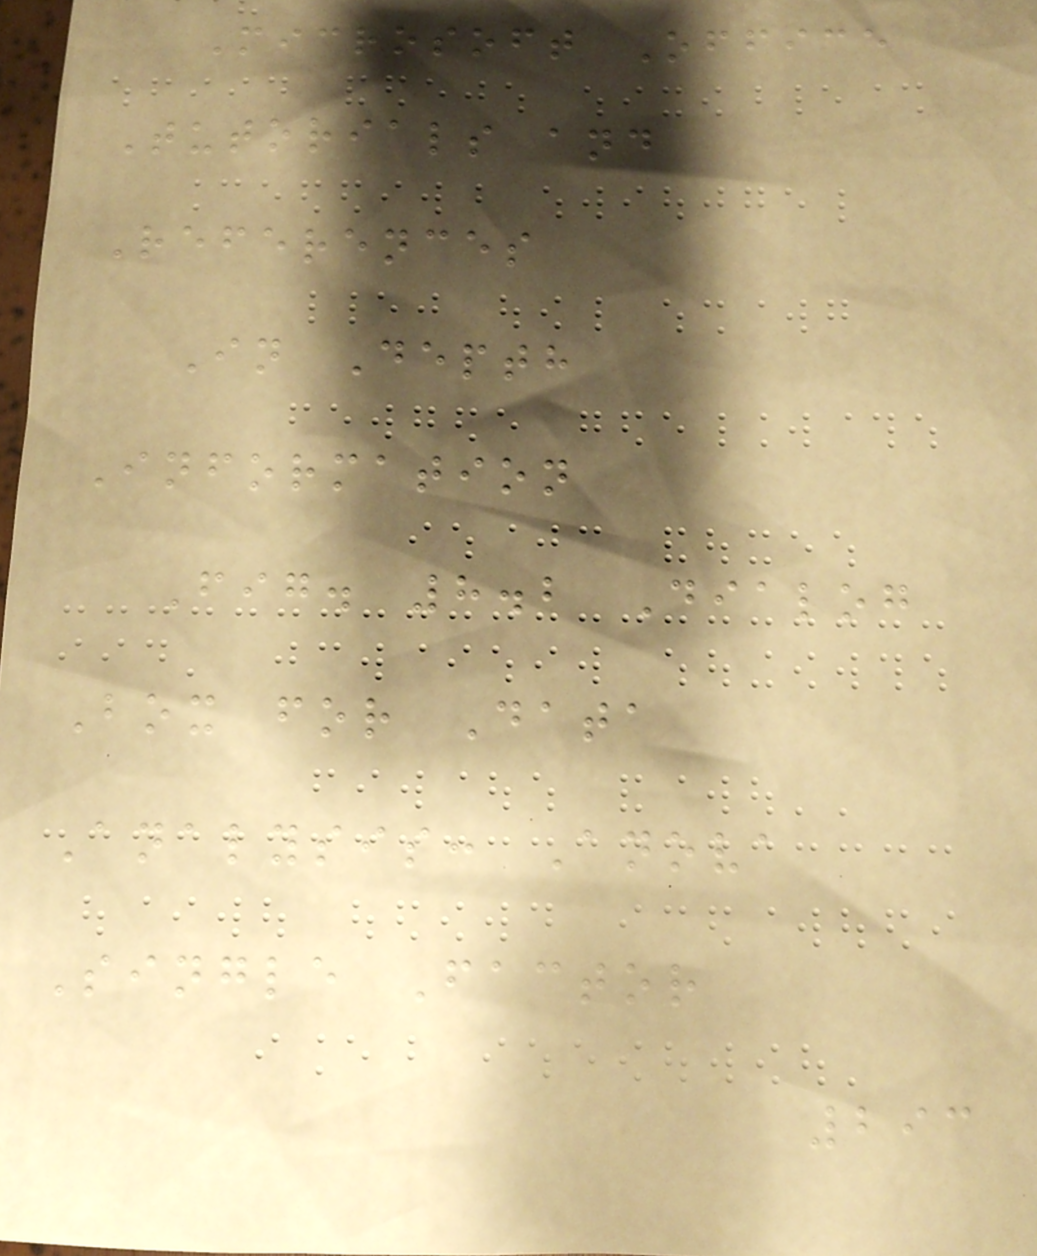Microsoft Office
Tutorials and
References
In Depth
Information
Fig. 8.2 Dialog
Box for Data
Analysis: Anova
Single Factor
293
